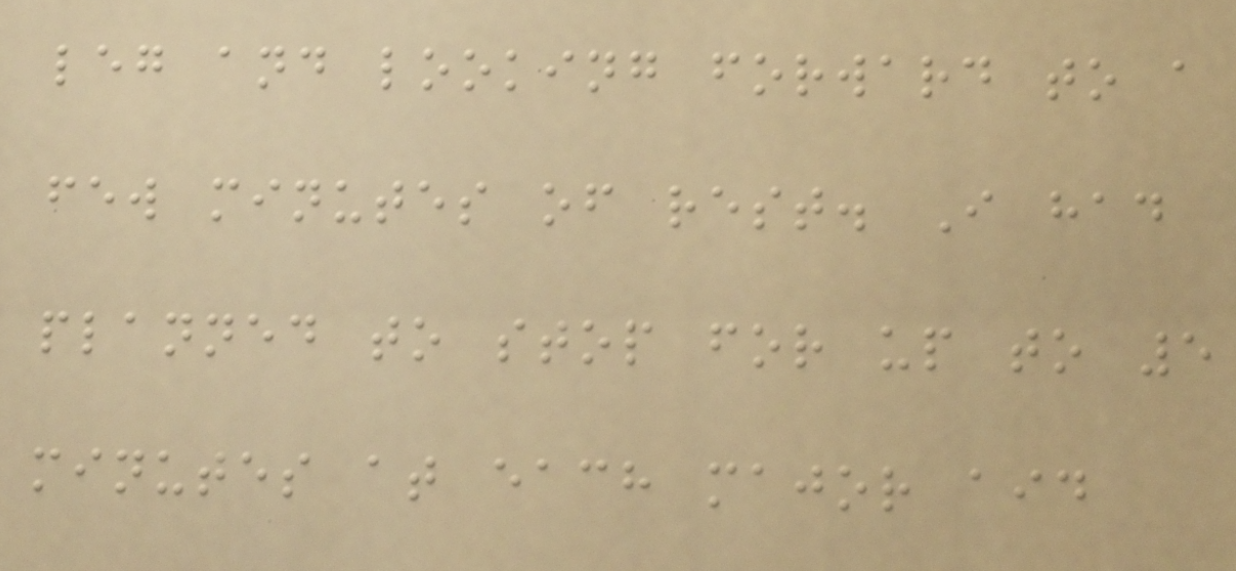leg and looking forward to a
few minutes of rest. I had
planned to stop for up to 5
minutes at each major aid
